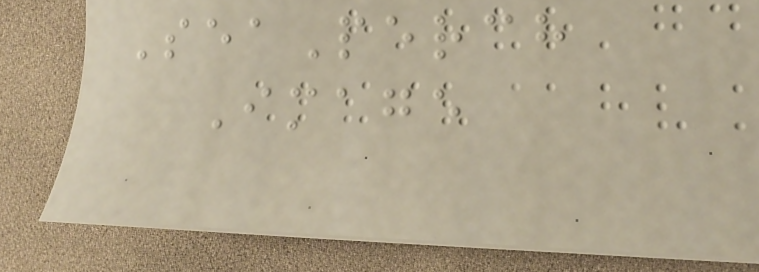SeaPerch
Image
